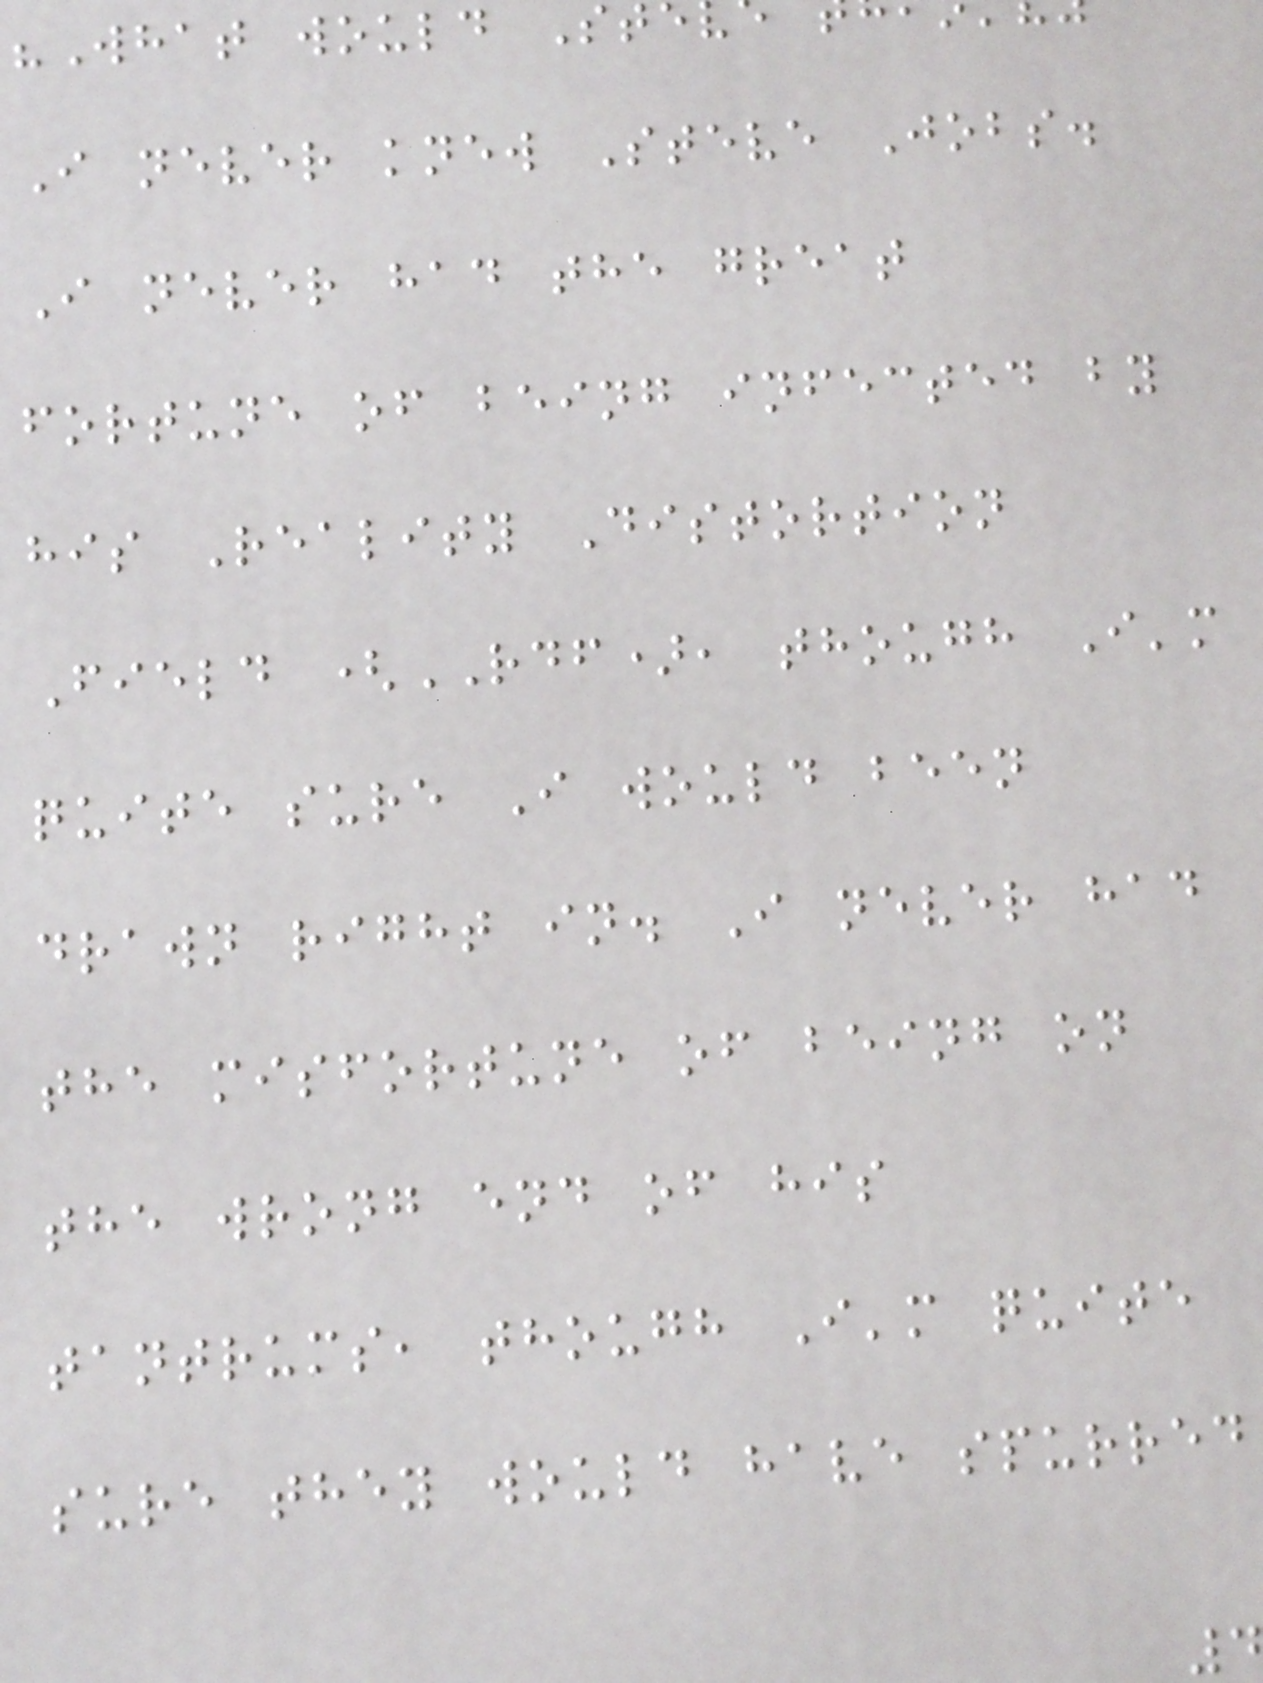"What would St
I never knew Steve Jobs.
I never had the great
fortune of being infected by
his Reality Distortion
Field (RDF), though I'm
quite sure I would been
drawn right in. I never had
the misfortune of being on
the wrong end of his
tantrums, though I'm quite
sure they would have spurred
